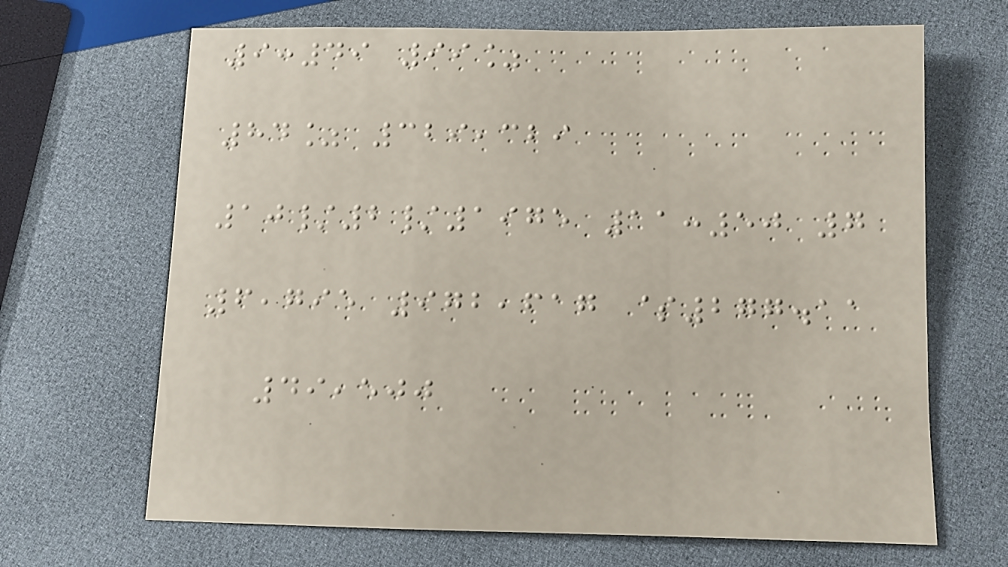9:49 99%
84% 329,329
10/2/1975 11:50 7
6,795 972,617 $277.11
49,500
